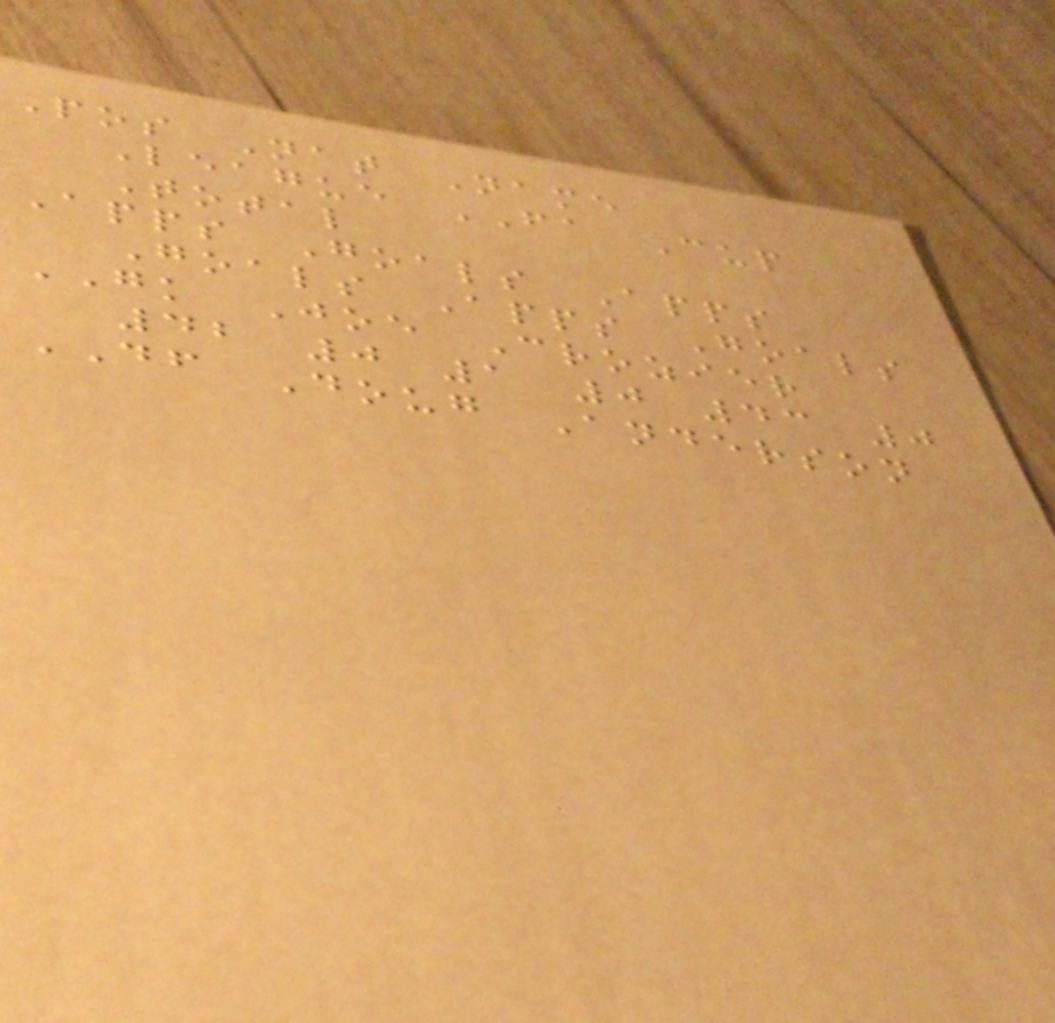Pos Nat Name
League FA Cup
Total
Apps Goals Apps
Goals Apps Goals
GK Joe Crozier
42 0 1 0 43 0
DF Doug Anderson
